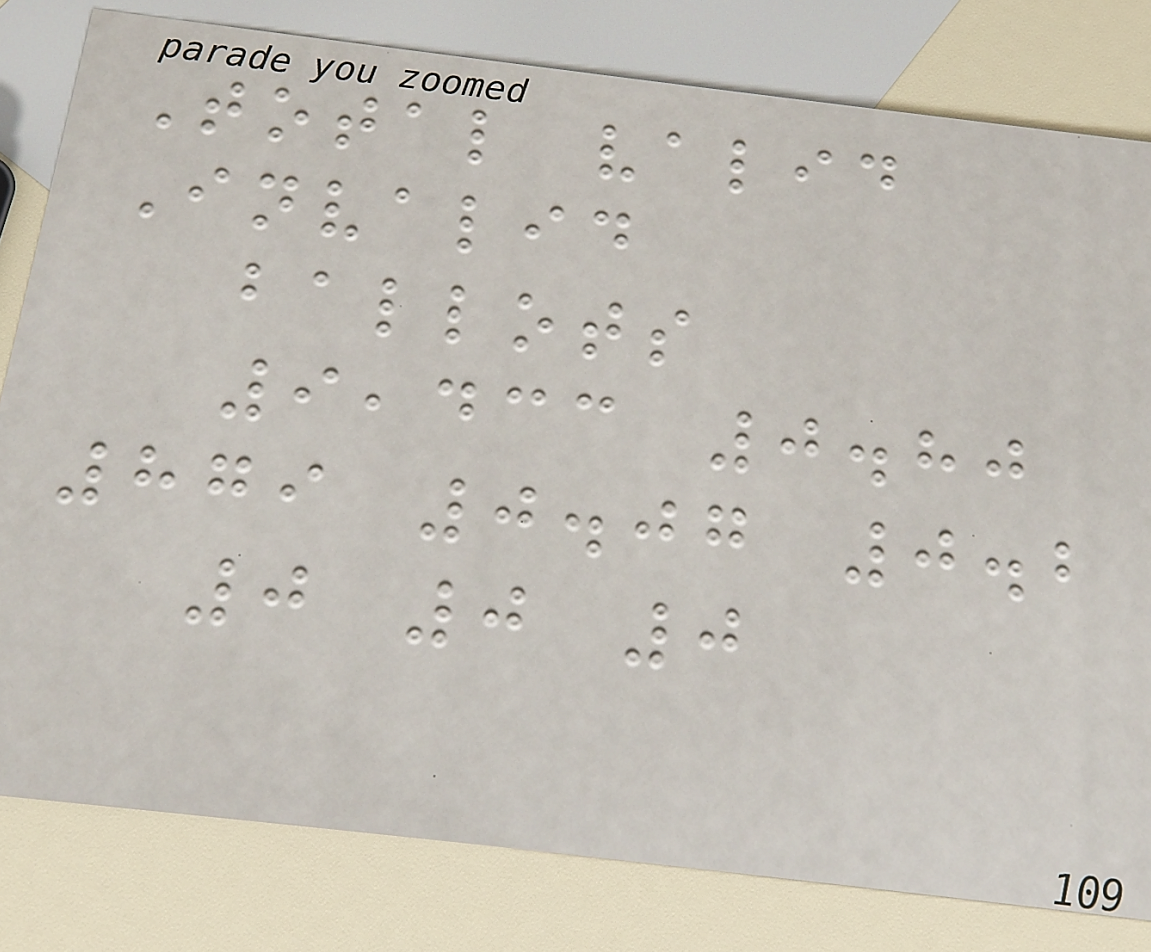Total valid
Invalid
ballots
9,433 0.80
879 0.07 0.2
0 0 0
